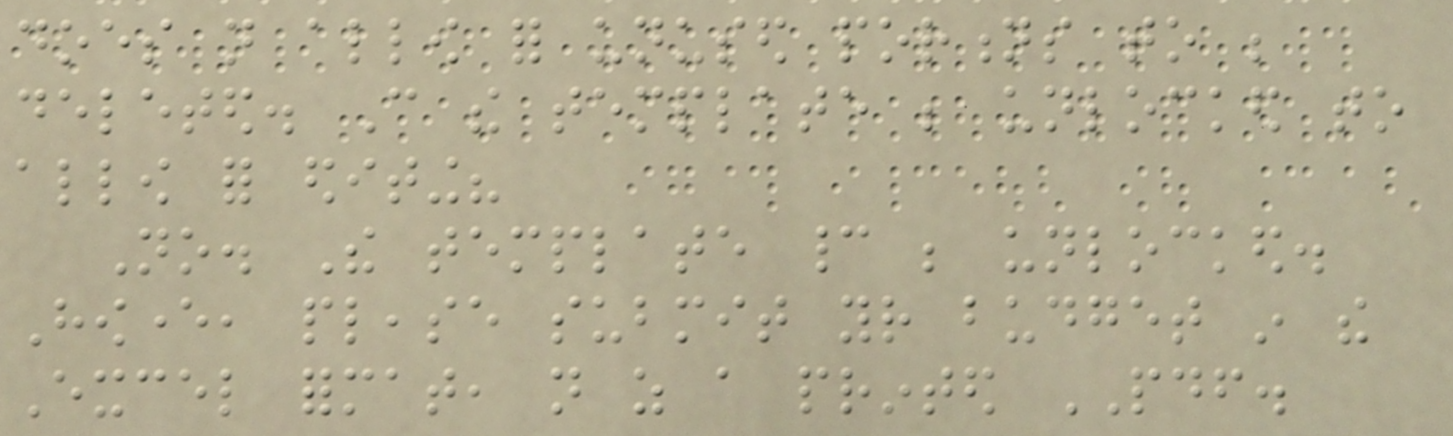does not allow for unused portions to be
deleted. Can the template be unlocked to
allow for editing?
No. The template cannot be unlocked.
However, please submit your budget in the
Excel format, not as a printed PDF.
